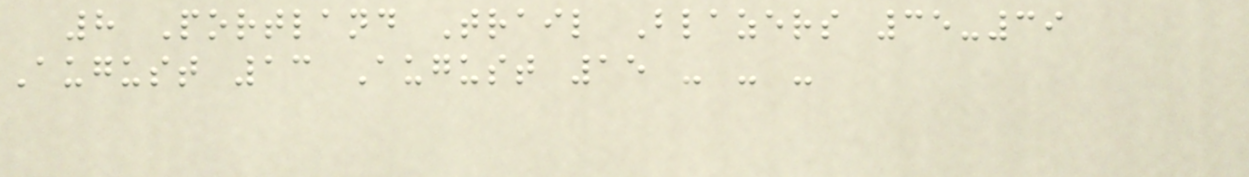8 Portland Trail Blazers 35-39
August 13 August 15 - - -
